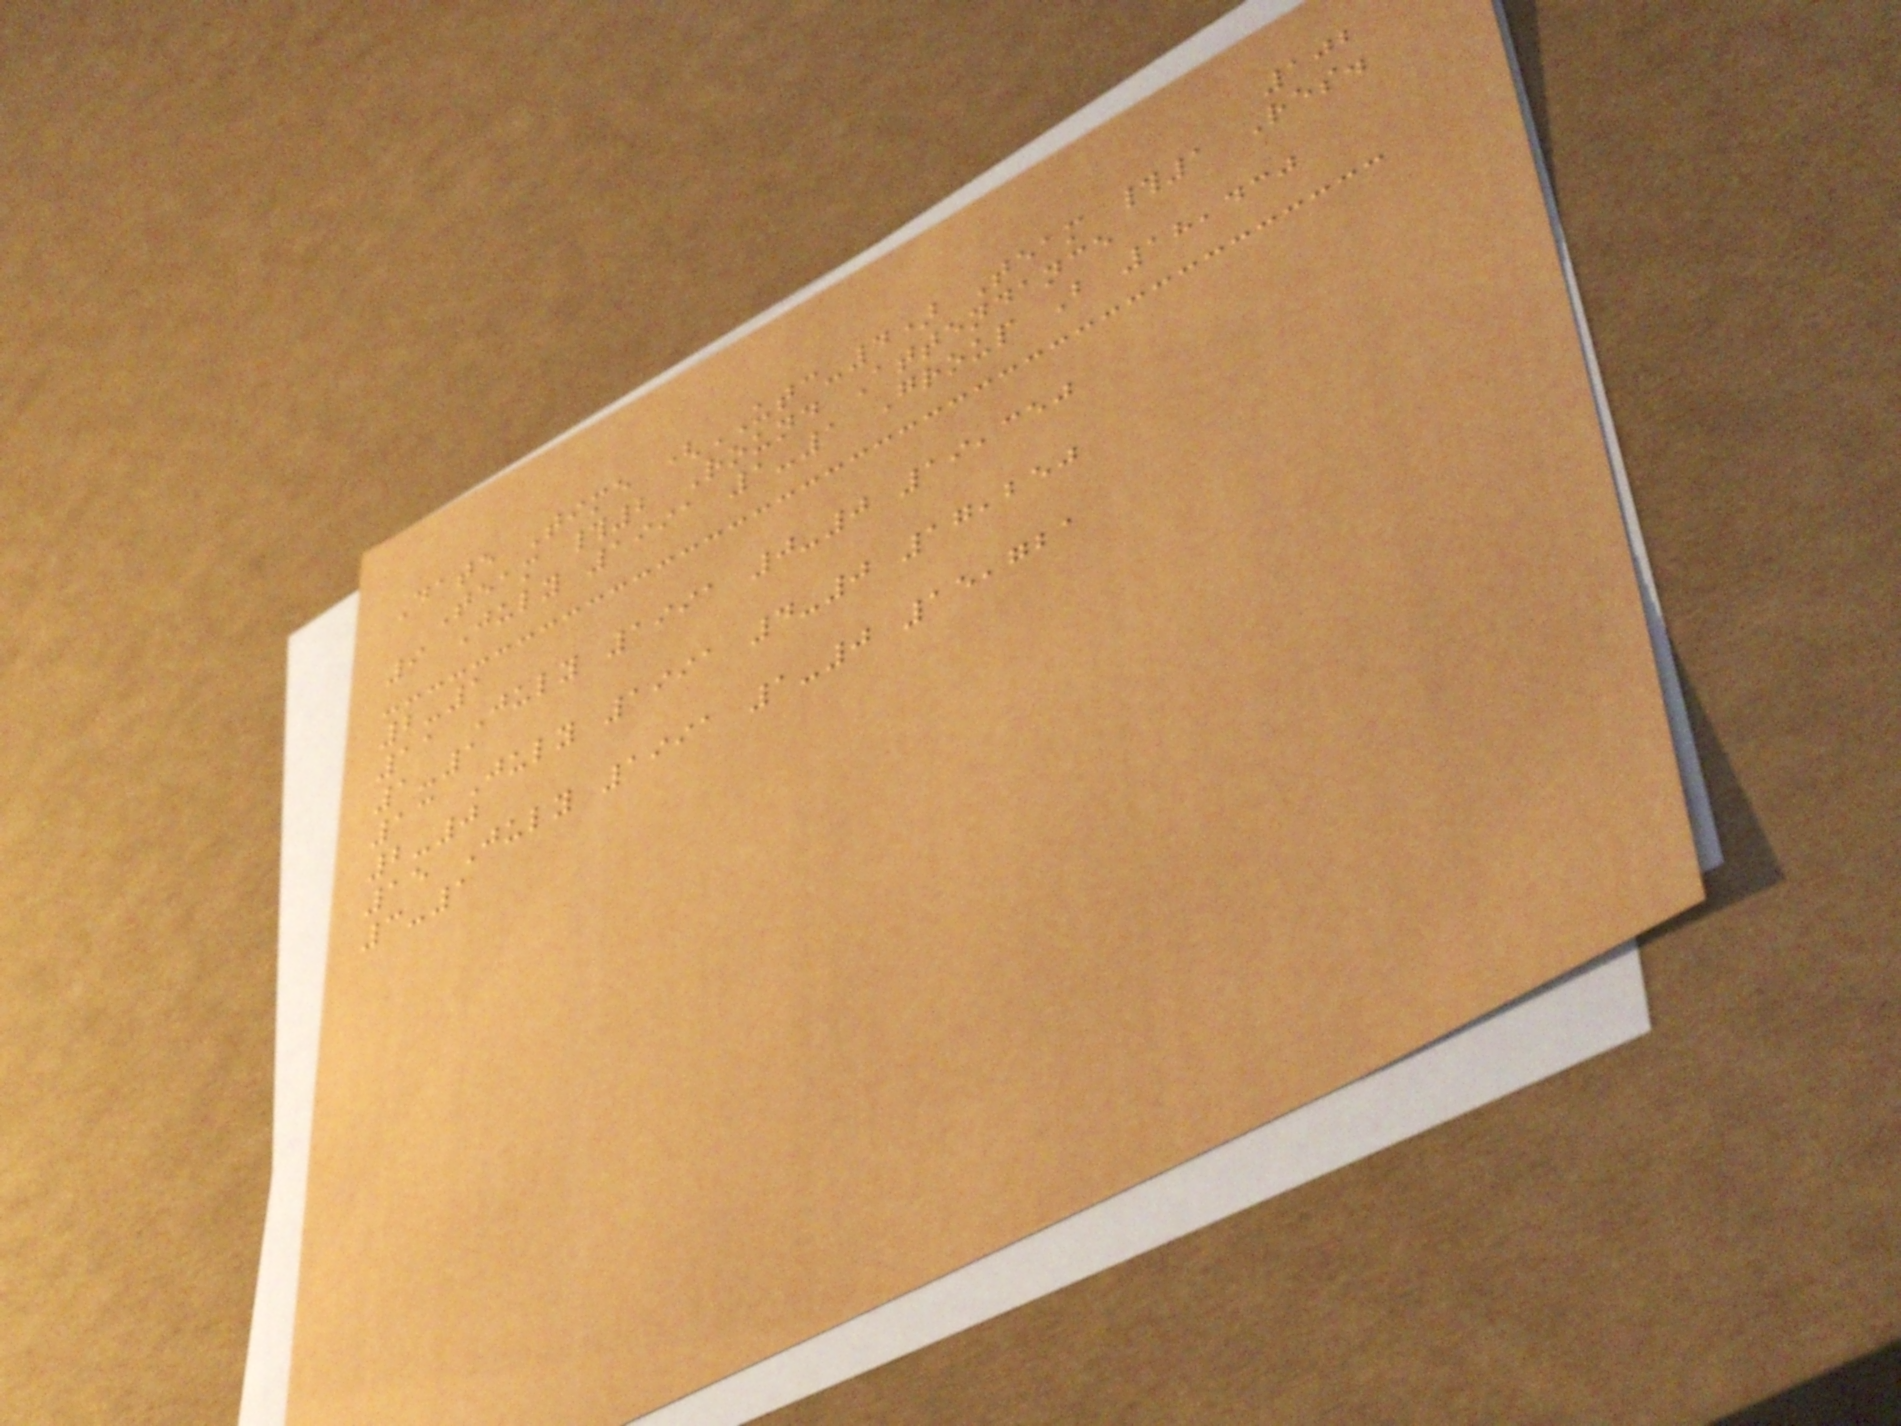102
Date Time (UTC-4) Team #1 Res.
Team #2 Round Attendance
9 July 1991 1-1 Group B 18,430
2-1
11 July 1991 0-0 19,350
1-1
13 July 1991 4-0 17,250
2-0
15 July 1991 1-0 15,721
3-1
